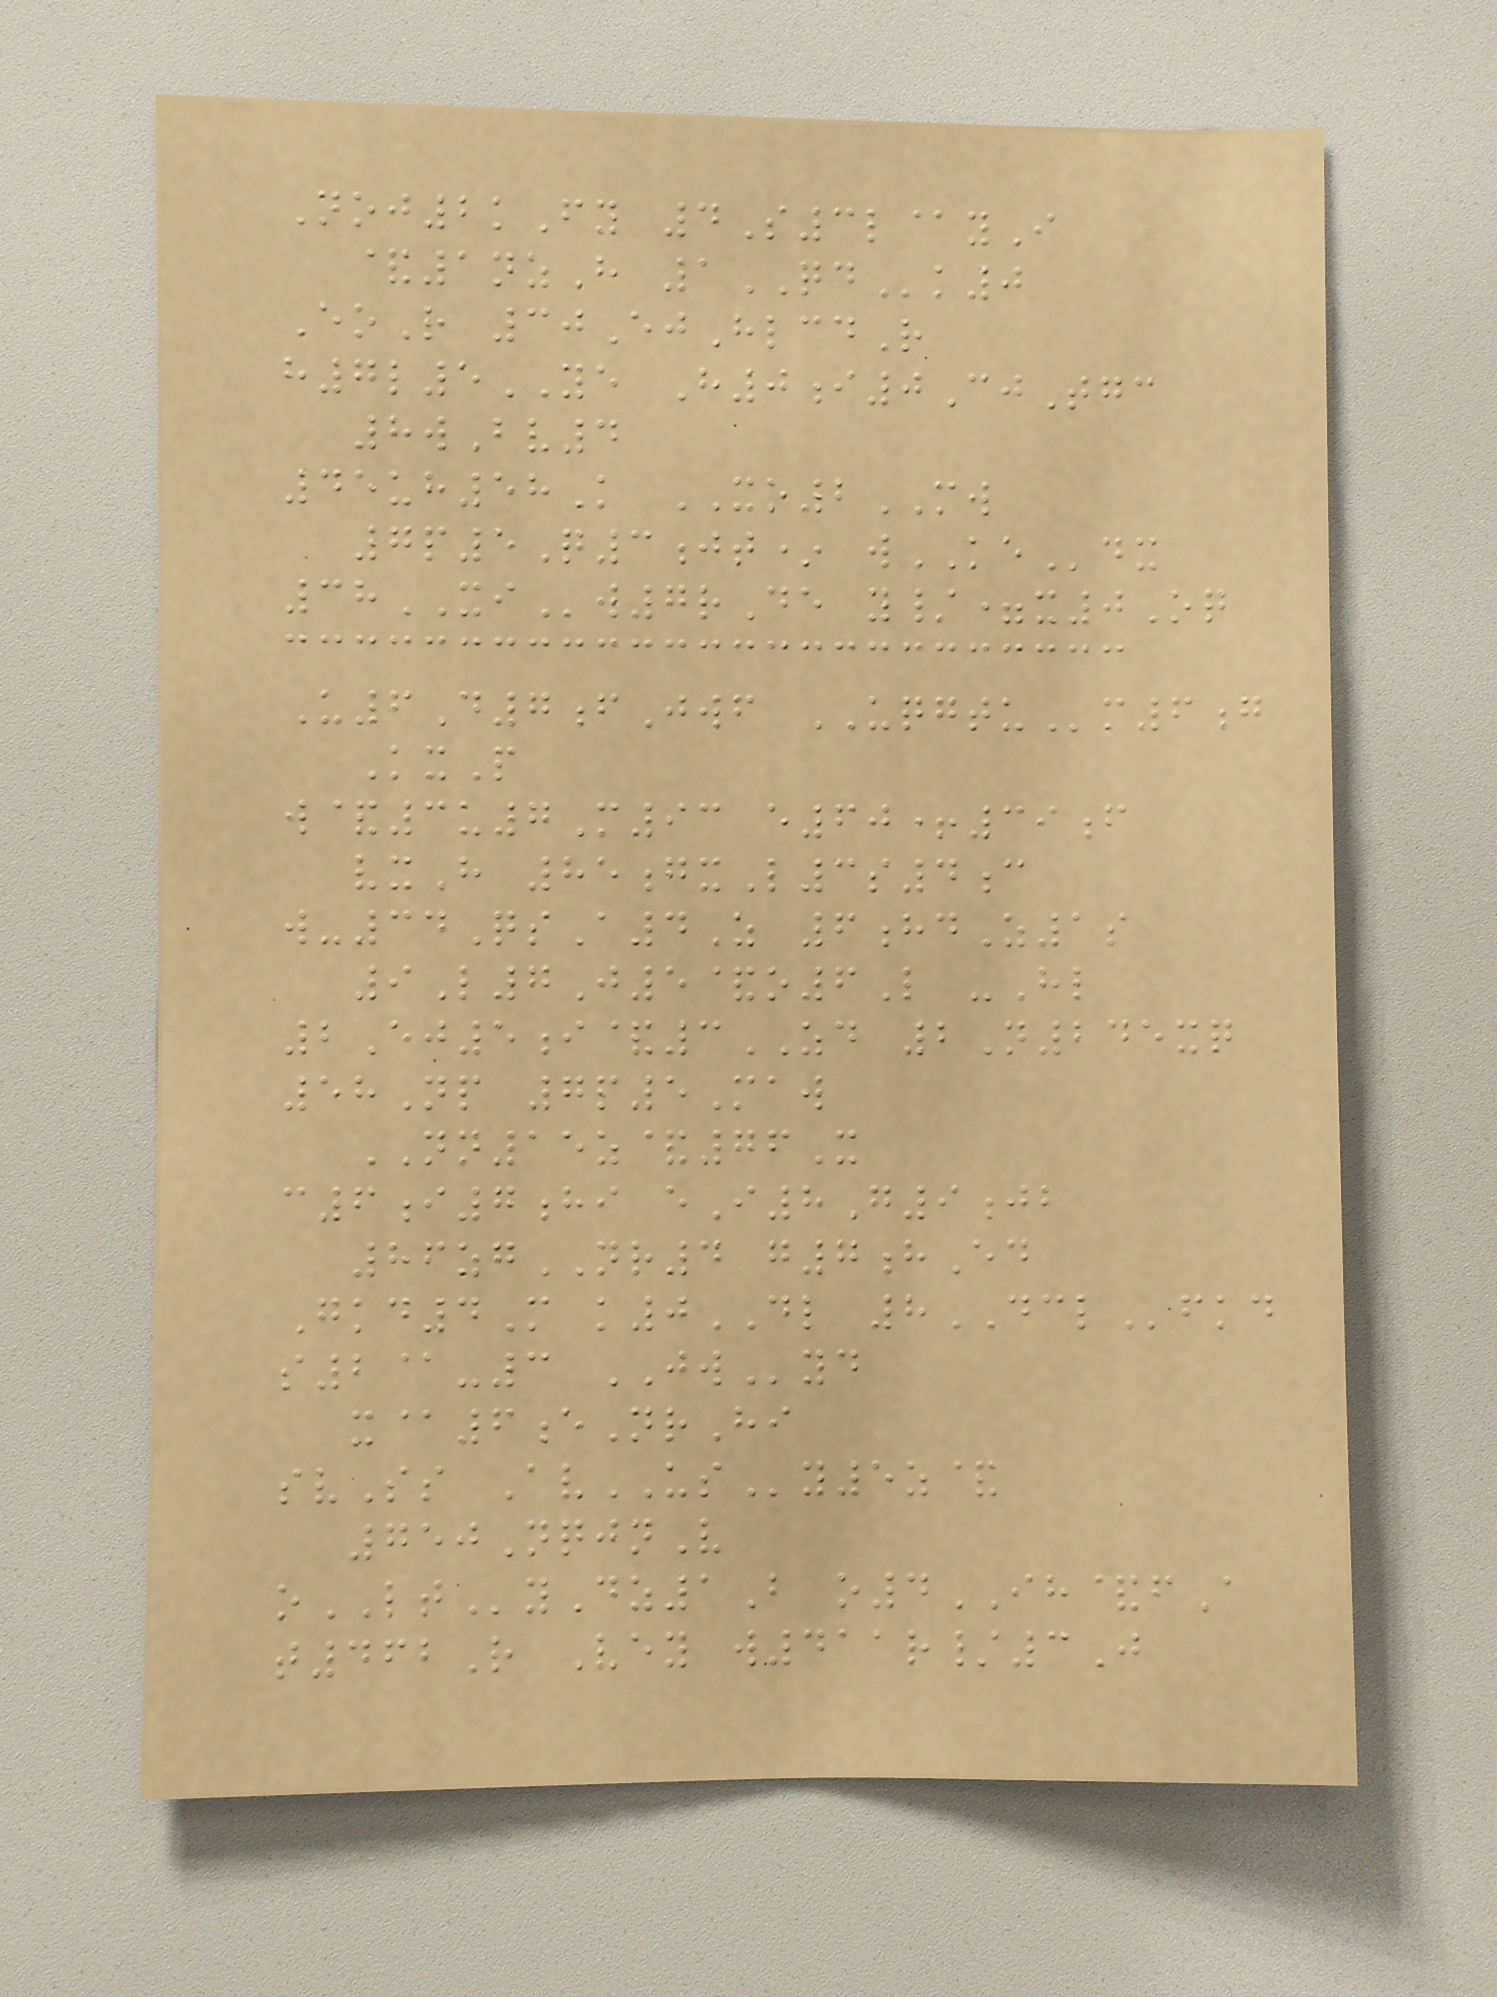Noj2kFy 4S3l@yI
&1nzH 1QDk0
EoR 30EjHlcdR
h7l5YE H0i0CjTgc
8wBv4
45uh58K XO2MW
7p5Q3jt* wKEdx
38XIw7rDe y/=x0Oq
U6D7fJwf UQGTUm6g
KxP
w&3u7M93 e60+39f
vxH 85gxL3s4c
w-34QsA4Z 6hdZ1s
9L7J5&o6L -Hl
2Ej5i&3ZD 2N245xq
58Np 7p5Maw
NN15z&76X
c6i7hi eI8G9jb
86zgNR4 g7hEd
Gkd4M k0DL 8DCLfkd
s2@-3 JWyd
x@6eNrHi
svSs AvUSy5z&
750NqjnV
oLTyDz1B o4IH&fA
t462R Vey w411r/3J
